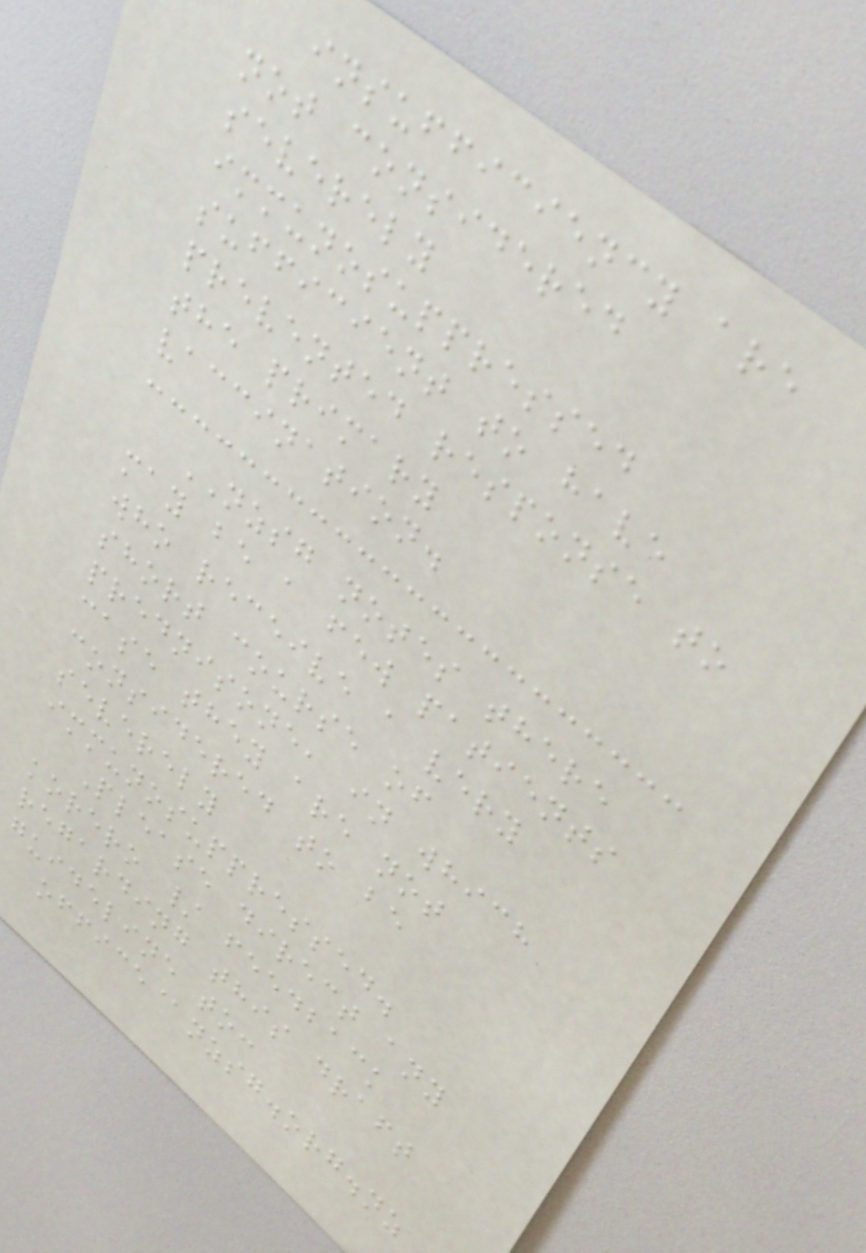insufficiency are
not considered
severely
immunosuppressed
sufficient to have
prevented response to
the primary
vaccination.
NZSG notes there
may be a few patients
who receive a very
short course of
prednisone, in which
case they are not
considered to be
severely
immunosuppressed.
Please direct any
korero / feedback
regarding this draft
guideline to:
office@nzsg.org.nz
